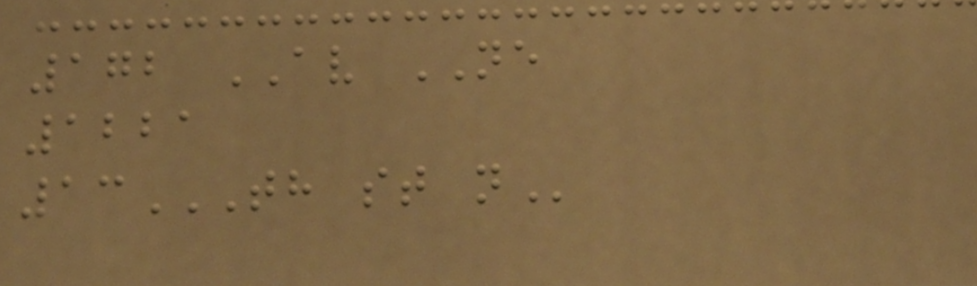172 AV NE
1221
13TH ST N
